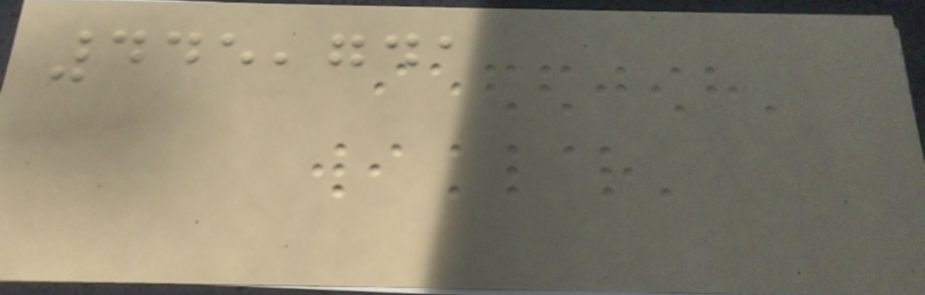445,741
